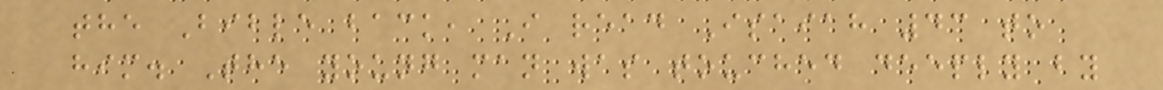the Bible back, I read Isaiah 43 to
him. The young man was touched deeply by
